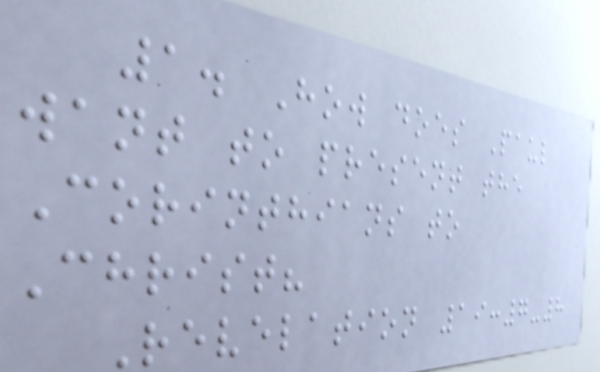1. How does Paul
want to present the
Corinthians to
Christ?
Revelation 19:7-8
